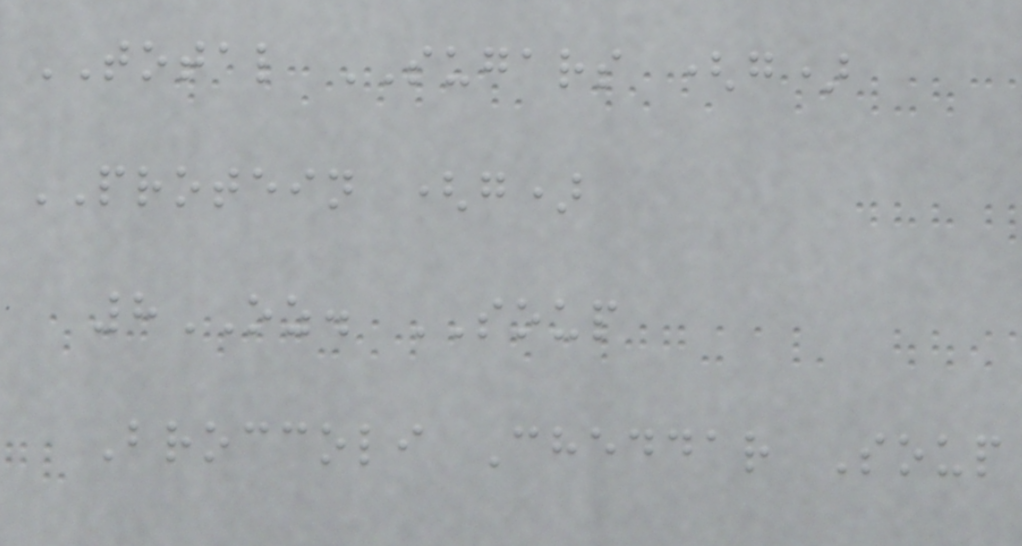TOTAL SUGARS (g)
PROTEIN (g)
8OZ. SOUP
Broccoli Cheddar Soup
